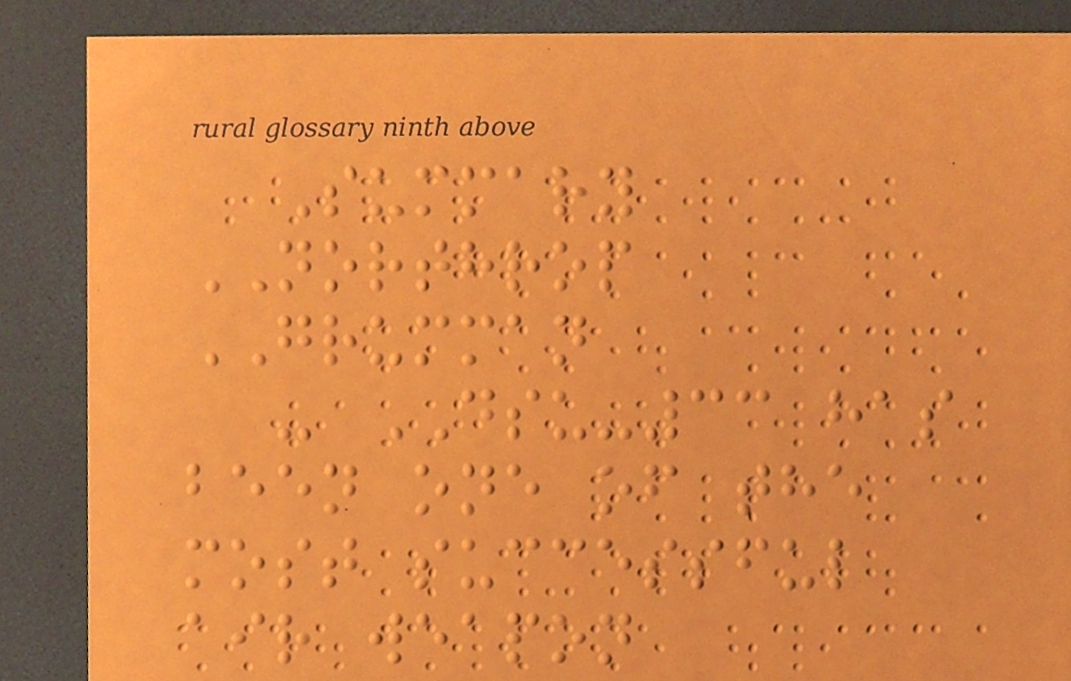Summary
NORTHROP
GRUMMAN
- DSU-33 has
been one of the
most successful
air weapon
